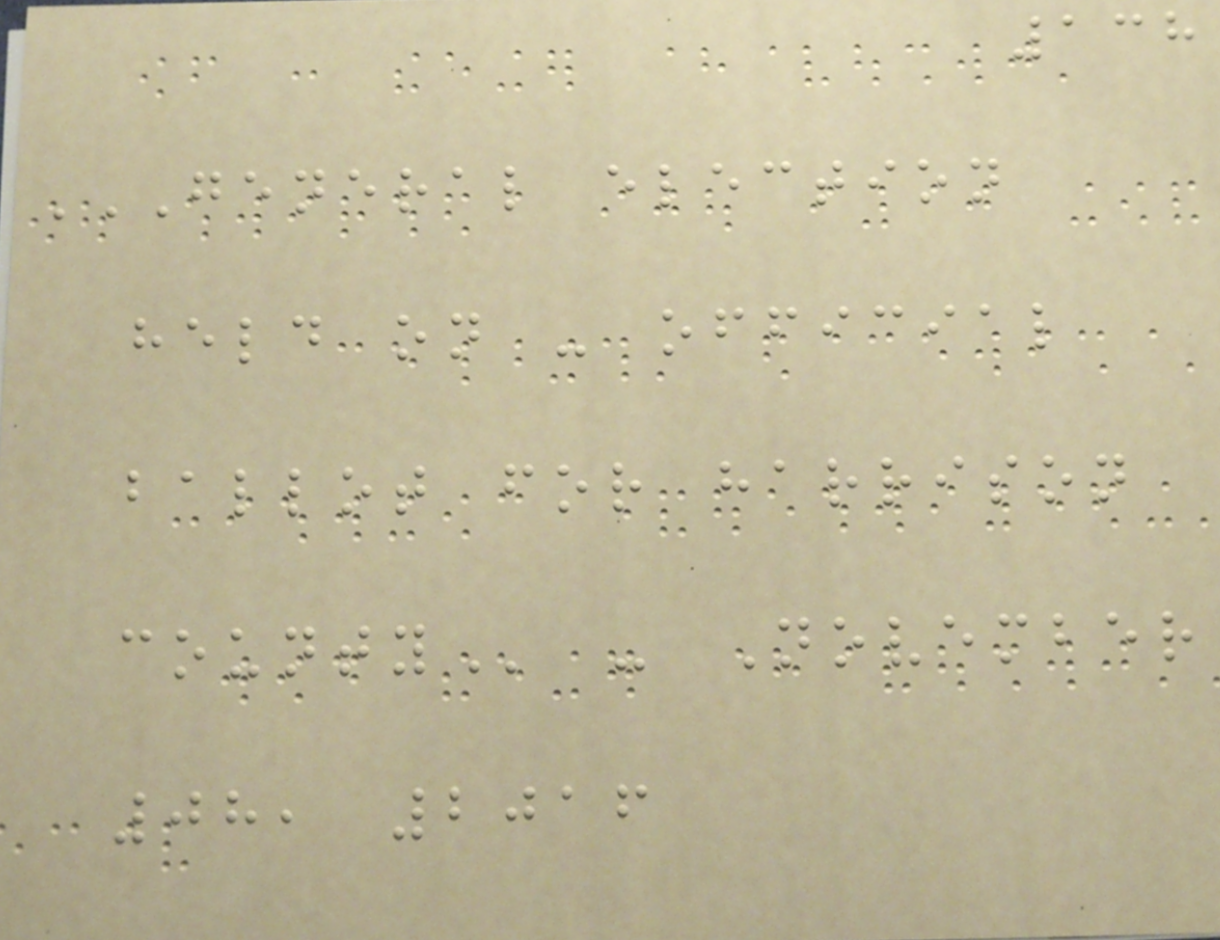138
GENERAL ELECTION
HELD ON - OFFICIAL
BALLOT FOR HARRISON
COUNTY - November
08, 2016
